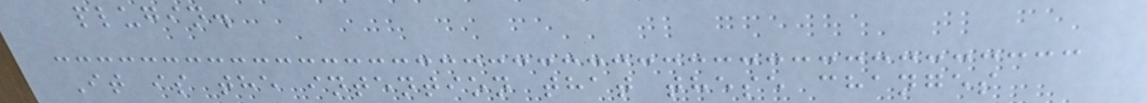plugin.
It is the intention that these changes
